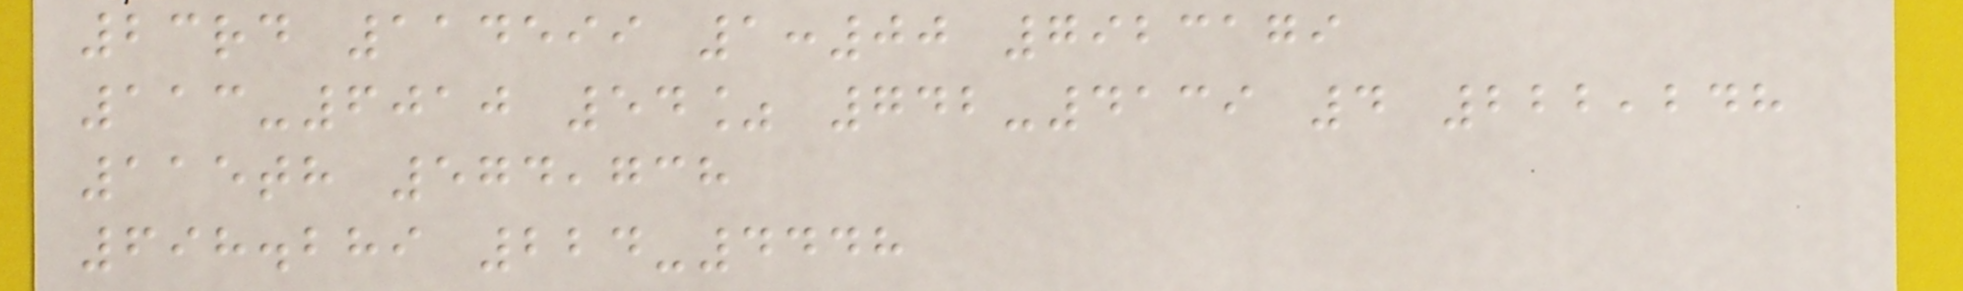23rd 114599 1:00 7923179
113-6010 54% 742-4139 4 222,248
115th 574,738
698.289 224-4448
